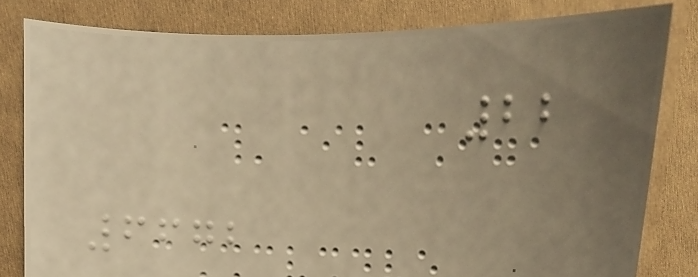22
6672
